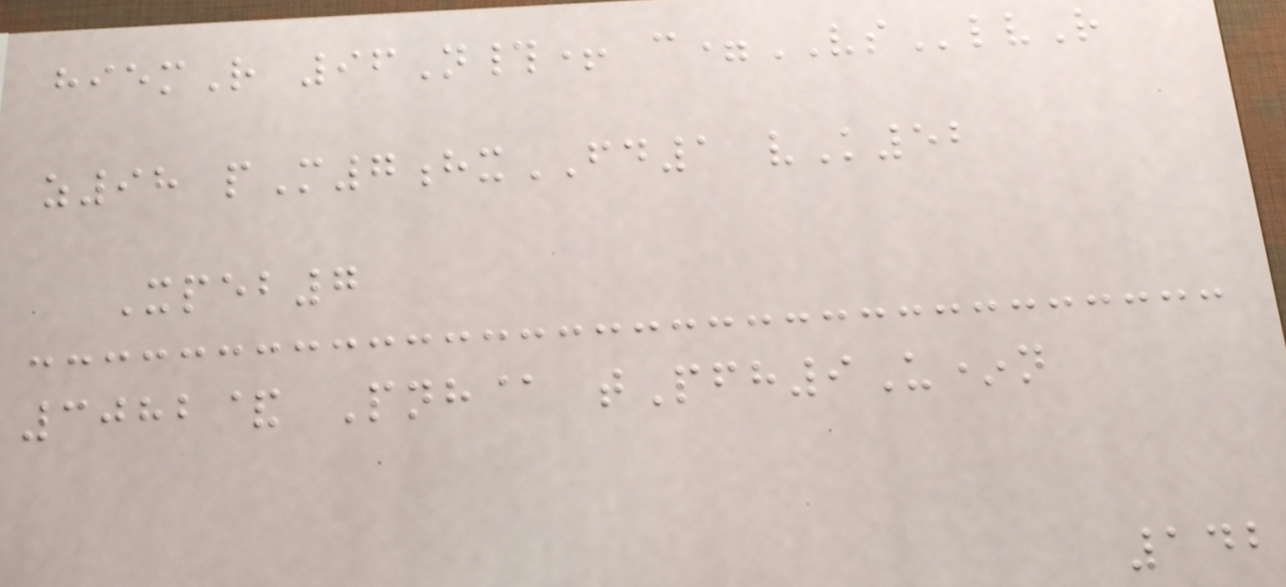hiemR 96N#+ c=VSlvR
z98 pM7hxFD1 vK52
Xpeb7
3082& Pnh@ tPfh9U*n
142
